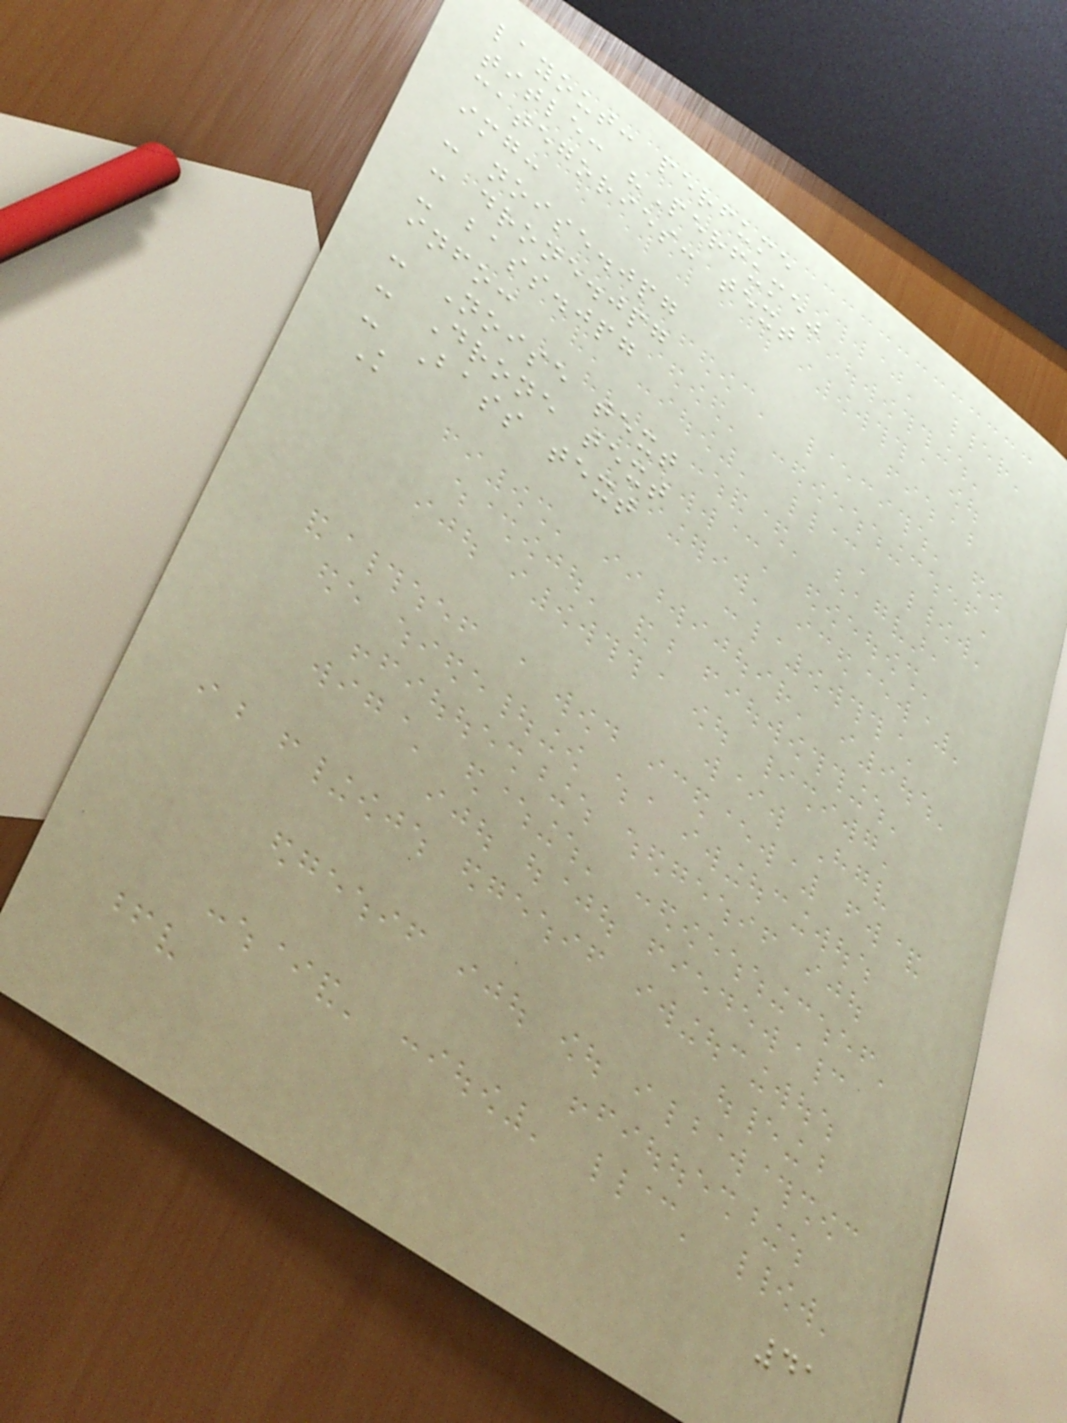layout: perfume
title: "Perfume"
categories: text
img:
- noise.jpg
- drone.jpg
- bass.jpg
info:
- Noise text
- Drone text
- Bass text
K
41
